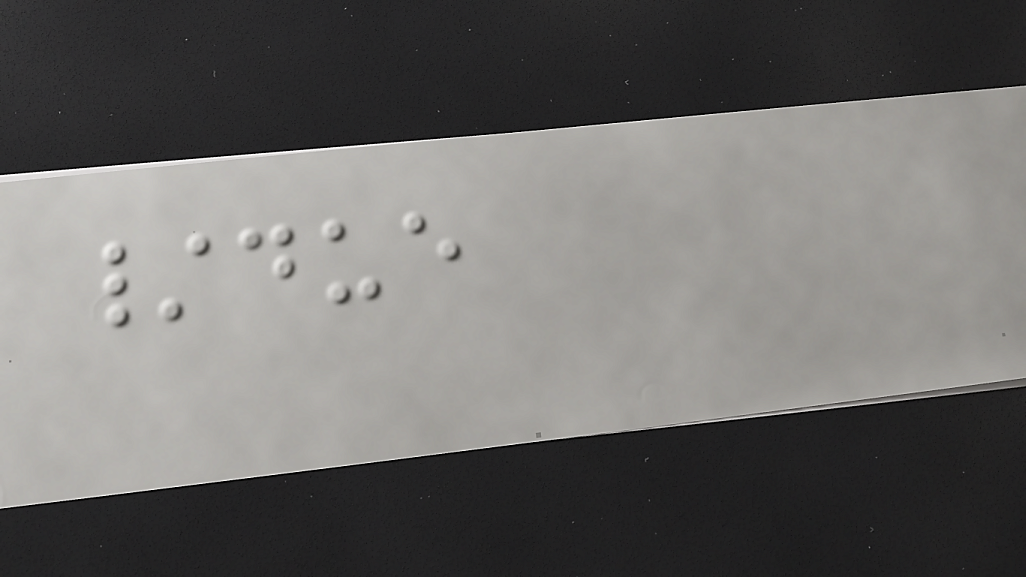/due
